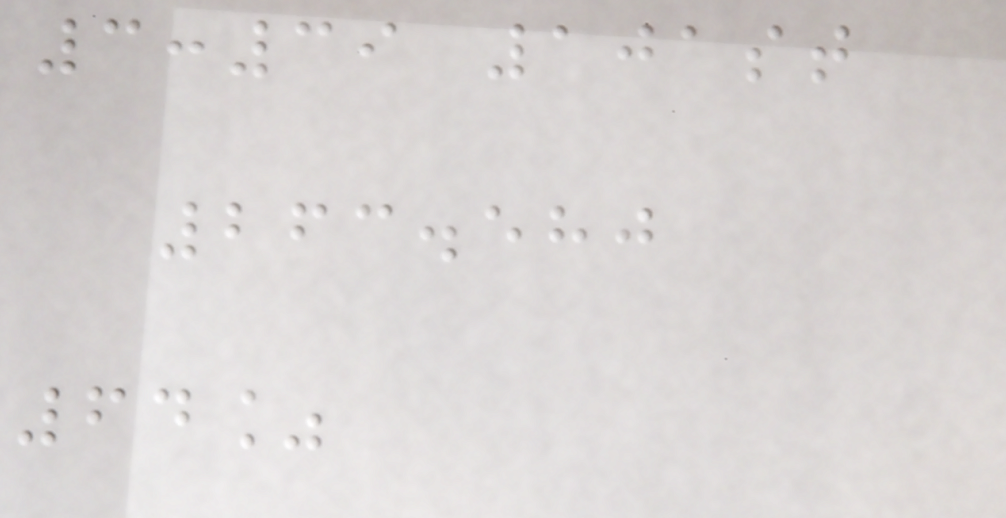3:39 101st
263.580
64%
